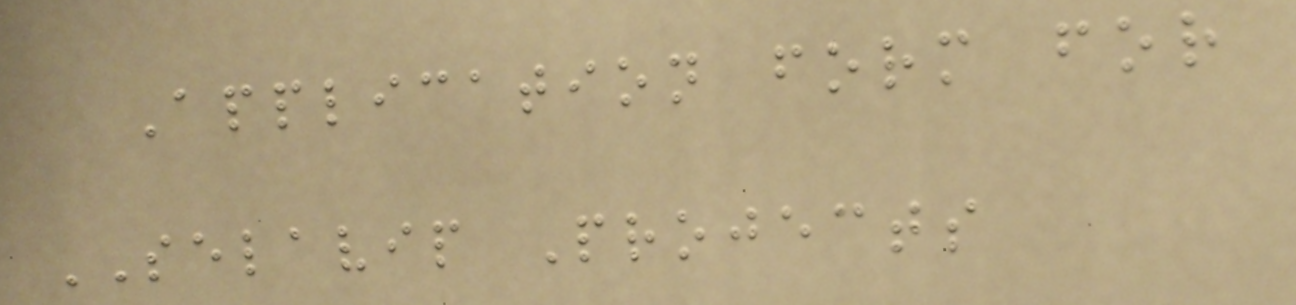Application form for
SELAVIP Projects
